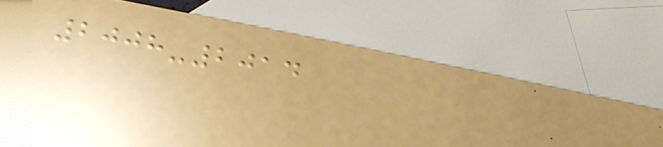2008-2014
